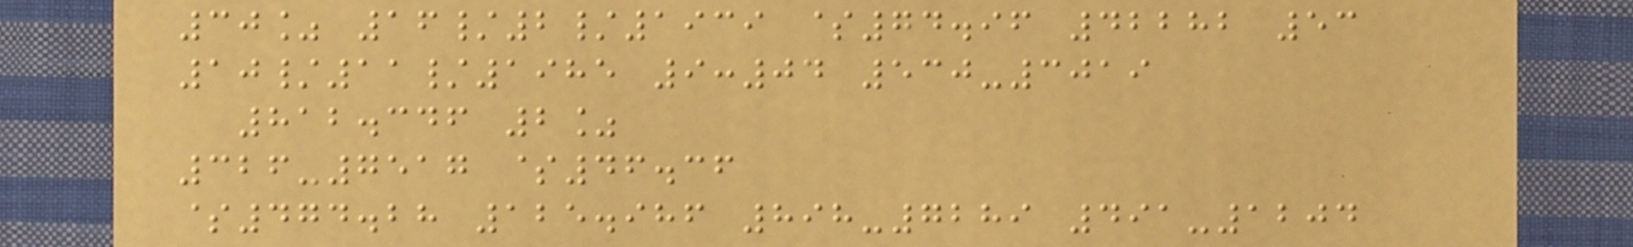30% 16/2/1939 $74.96 42282 53
10/11/1985 9:04 530-3019
812.346 2%
326-7517 $46.36
$474.28 125.986 898-7289 491-1204
